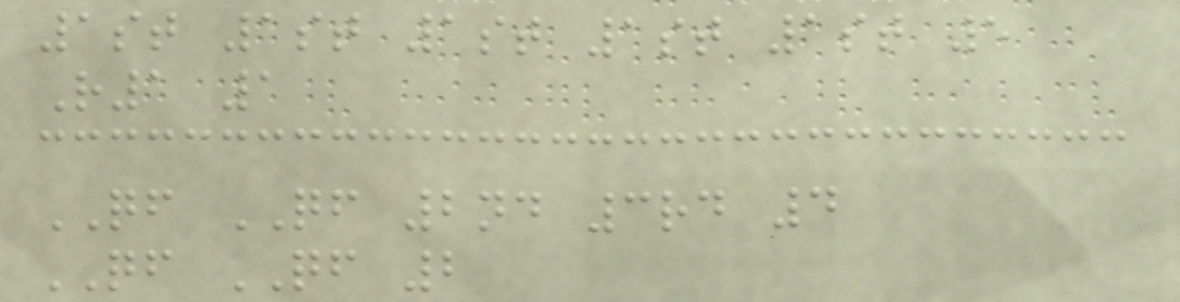1st 1st 1st 1st 1st 5
R1 1
QF QF 2nd 3rd 4
QF QF 2
